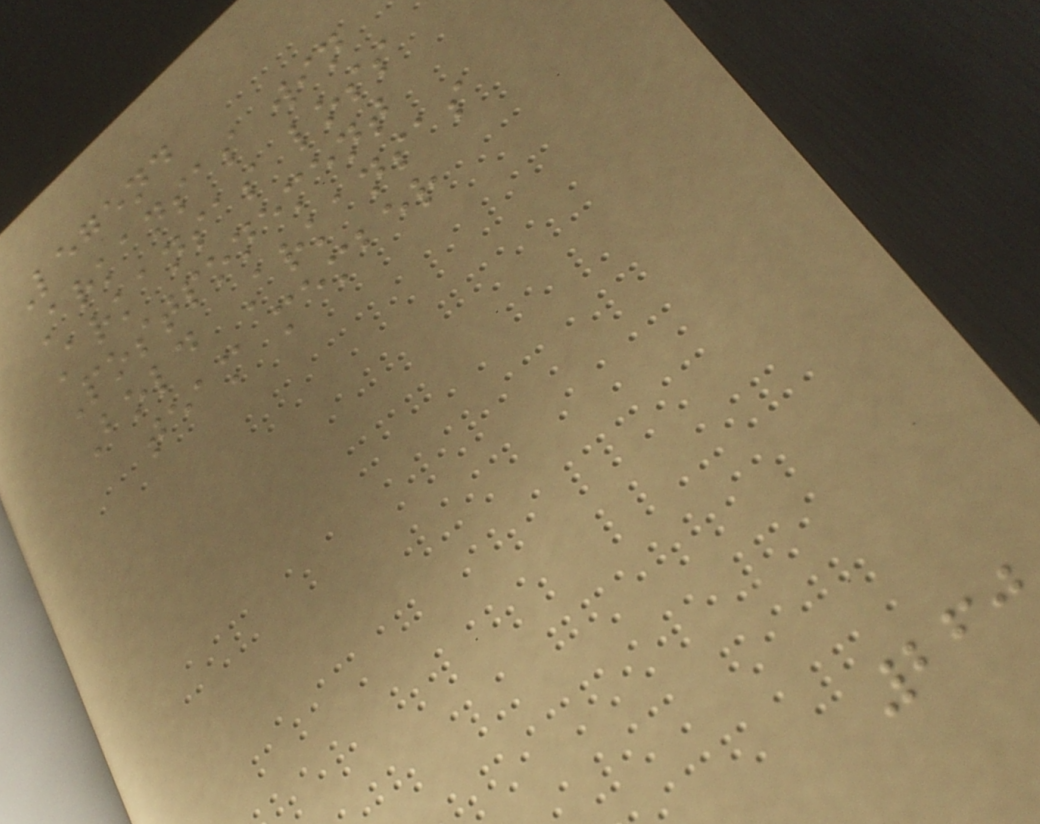Legend
Arkansas win
Arkansas loss
Postponement
Bold Arkansas
team member
260
